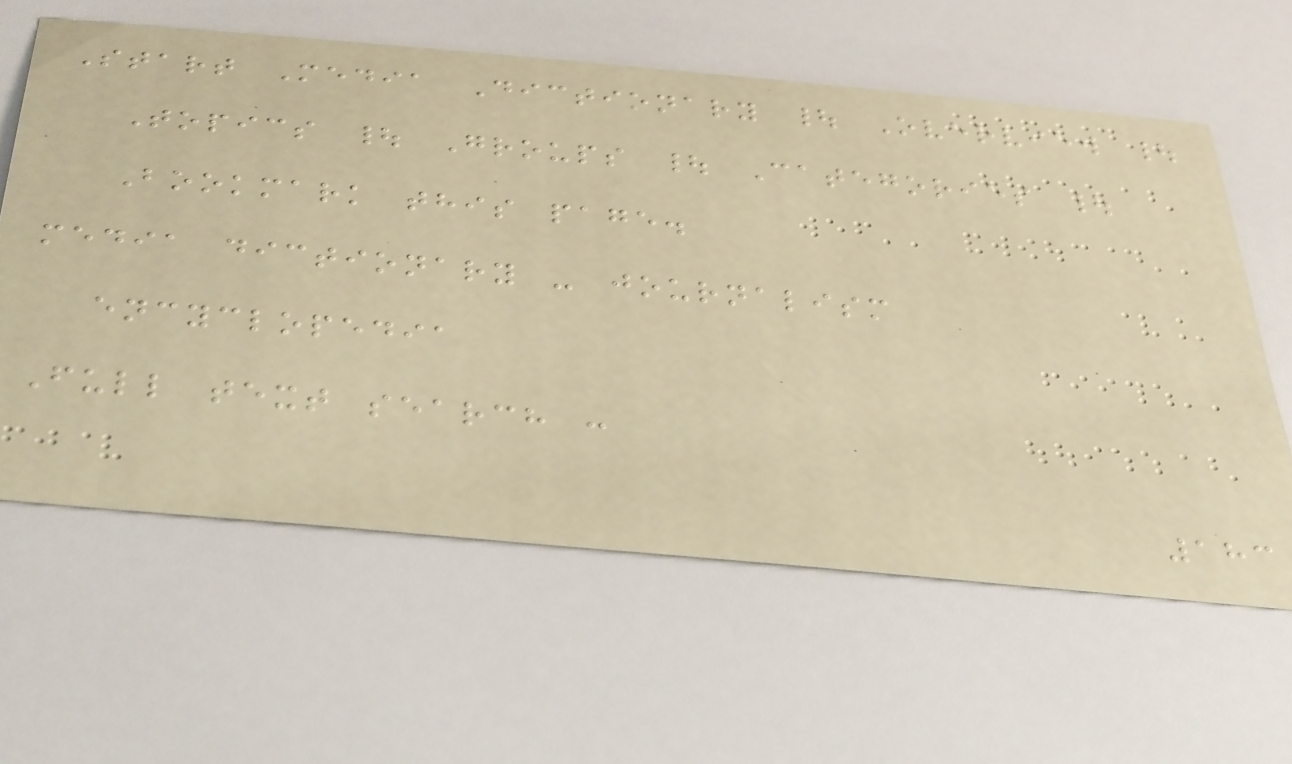Start Media Dictionary | Overview |
Topics | Groups | Categories |
Bookmark this page.
media dictionary - journalism
encyclopedia
Full text search :
183
